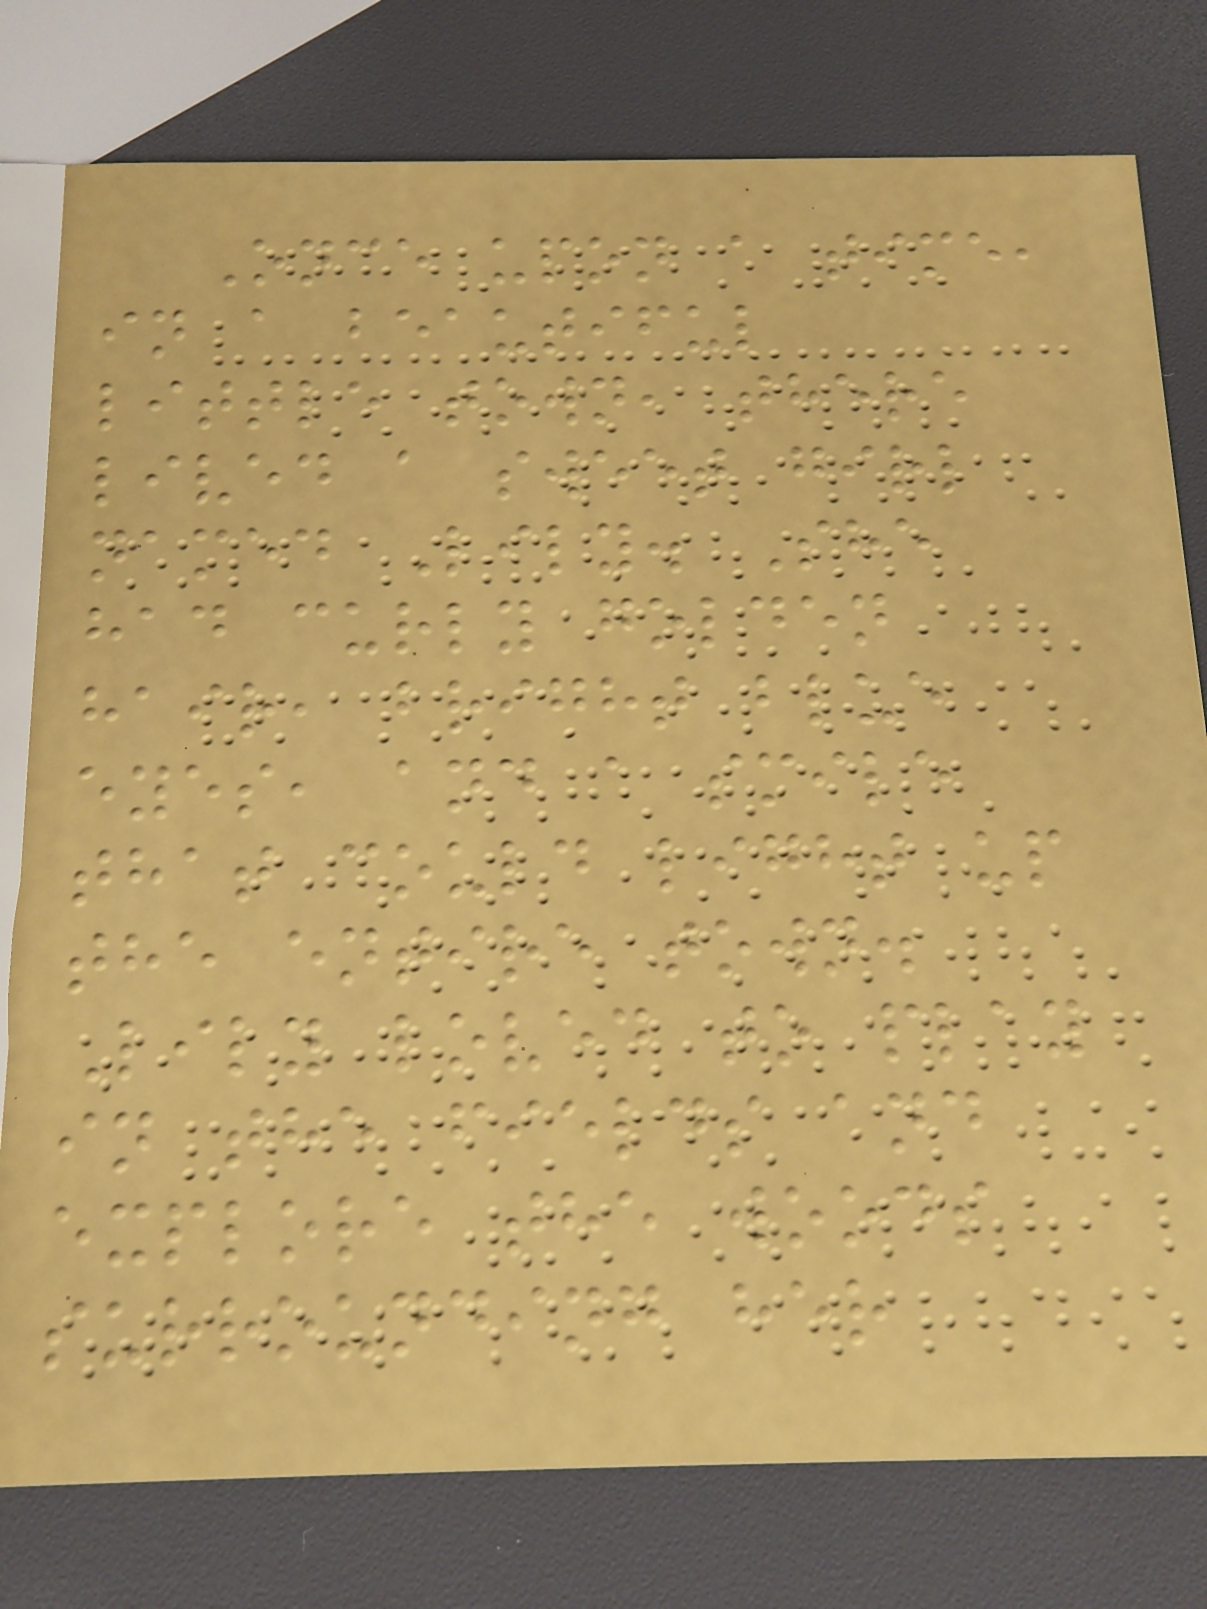Once upon a time,
in a beautiful
little town, there
lived a sweet girl
named Lily. She
had curly golden
hair, bright blue
eyes, and a smile
that could light up
the entire town.
Lily loved to play
in the fields and
explore the woods
surrounding her
